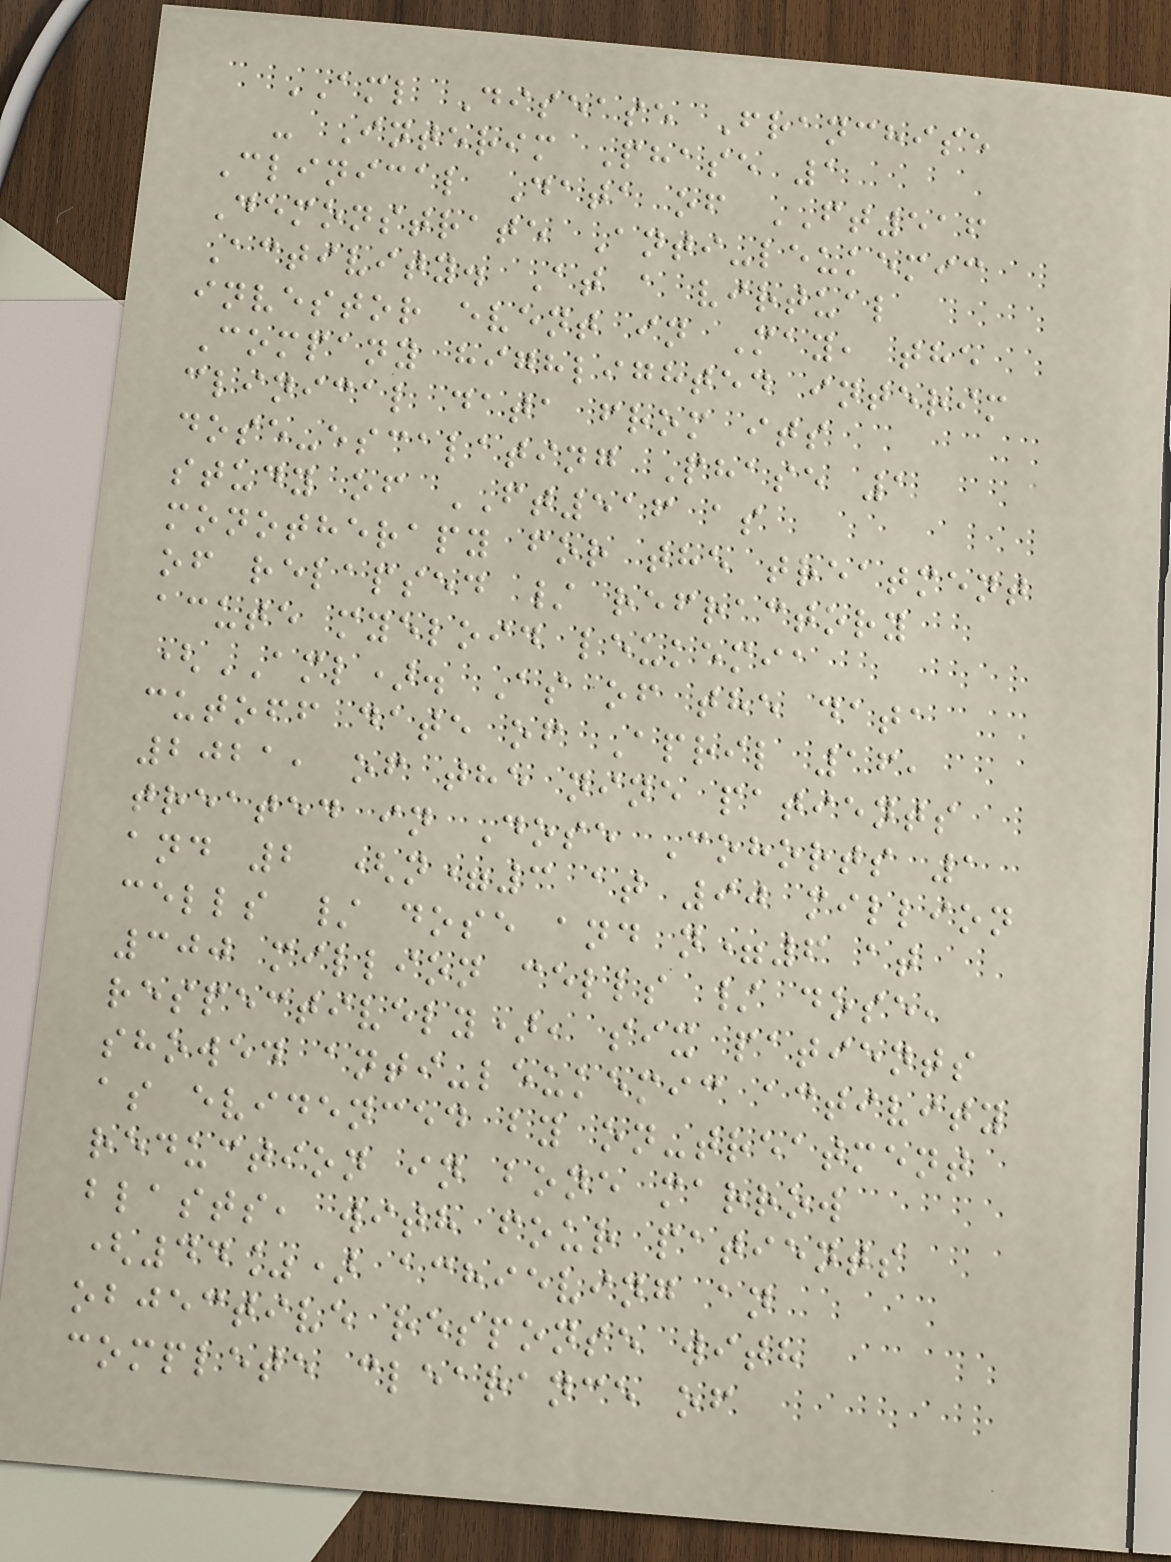AML Disease Franchise
- Interim Phase 1
Clinical Data of FT516
Demonstrate Anti-leukemic
Activity. At a virtual
investor event in May, the
Company highlighted interim
clinical data from its
dose-escalating Phase 1
study of FT516 as
monotherapy for the treatment
of relapsed / refractory
acute myeloid leukemia
(AML). As of the data
cutoff date of April 16,
2021, of the nine patients
treated in Dose Cohorts 1
and 2 (n=3 at 90 million
cells / dose and n=6 at
300 million cells / dose,
respectively), six patients
showed anti-leukemic activity
as evidenced by on-treatment
reduction in bone marrow
blasts, with four patients
(44%) achieving an
objective response with
complete clearance of
